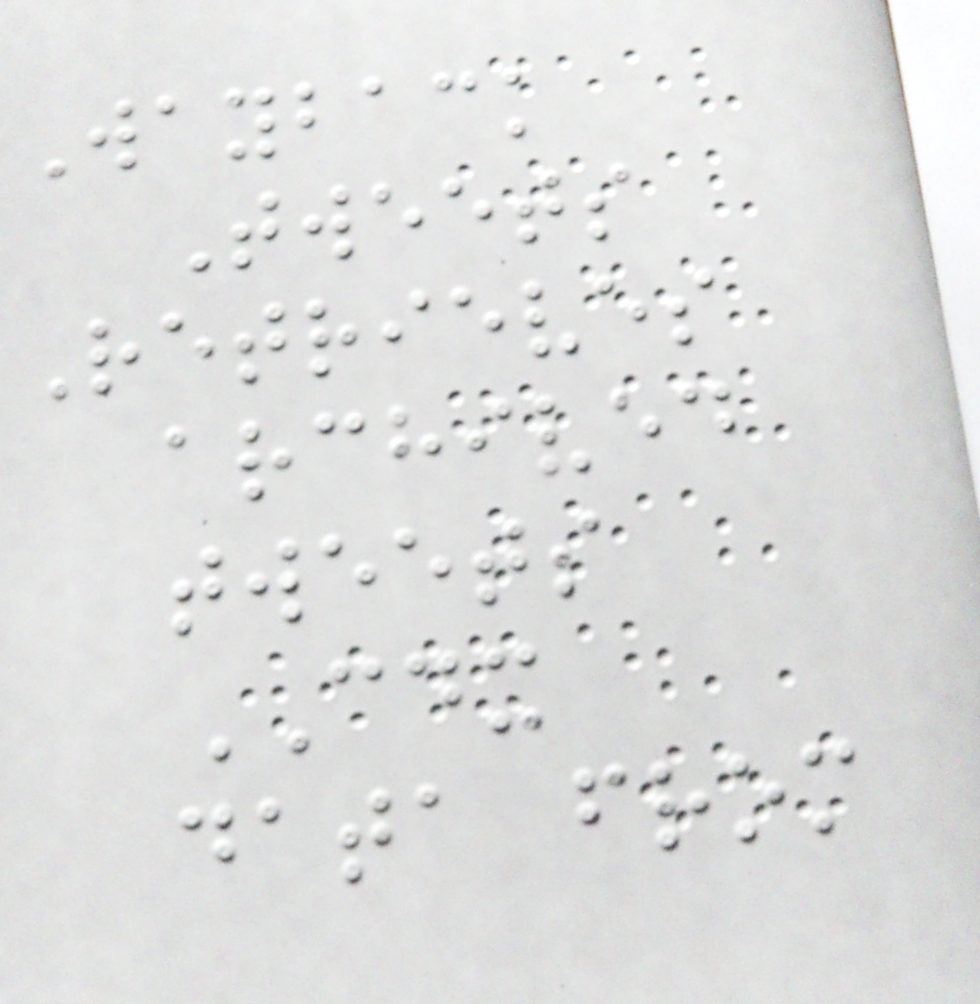Wayback
Tweets
Retrieves
archived
tweets
CDX
data from
